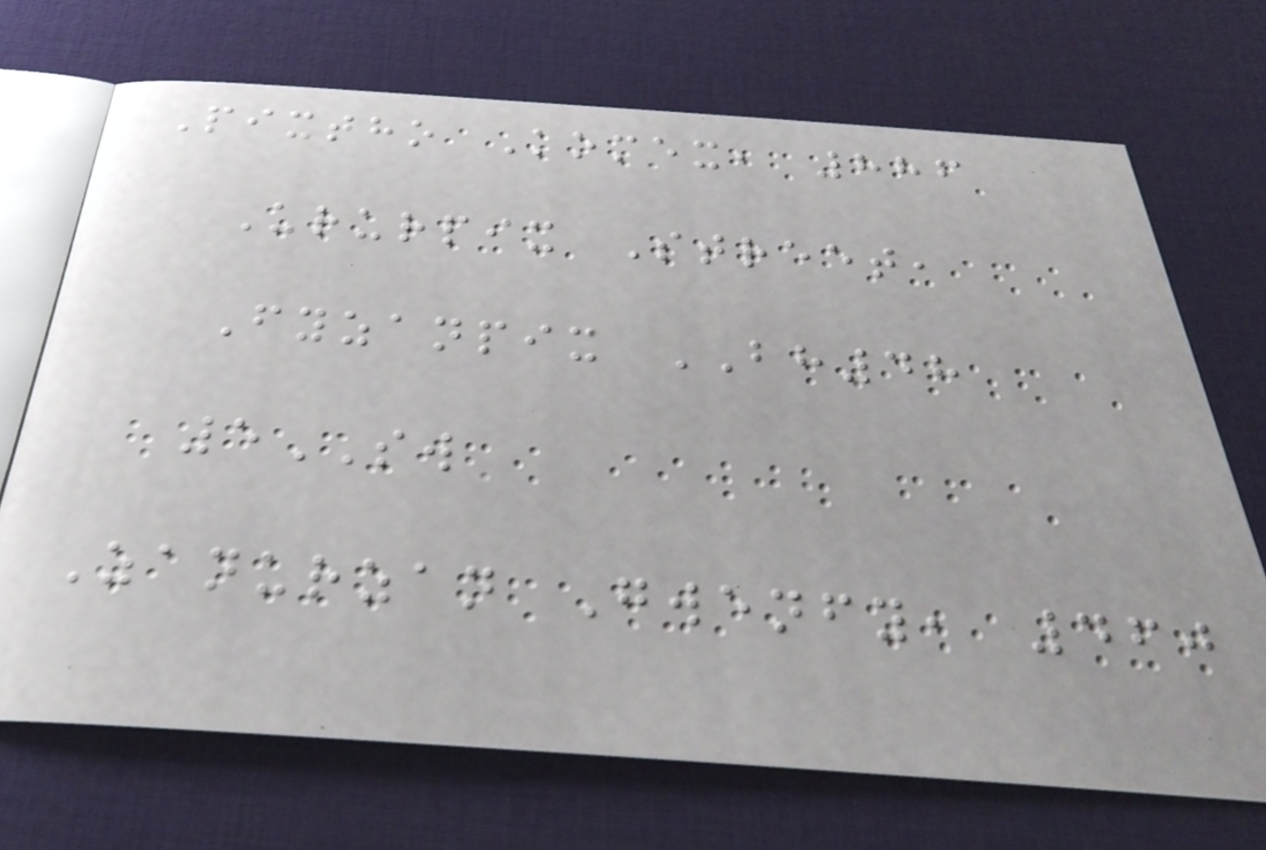Pixtho Komex, 886
Ururpix Street,
Fyzanpix BH48
5SW
Zanurzan Gwenfy, 460
